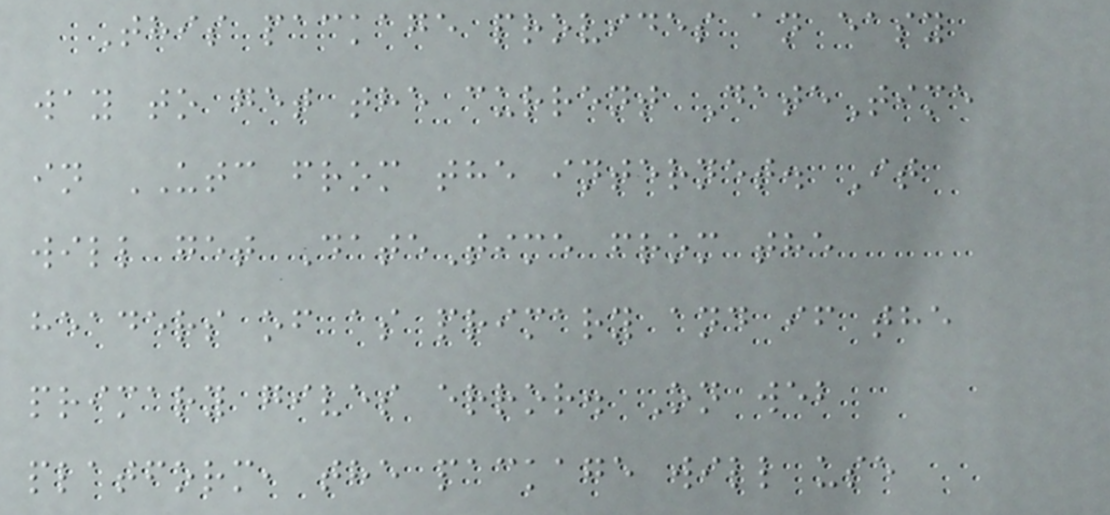This package provides an easy
way to get the current DateTime
in UTC from the internet. It
will get DateTime from the
headers of as primary and if the
primary gives error. On web
platform, the package will use
